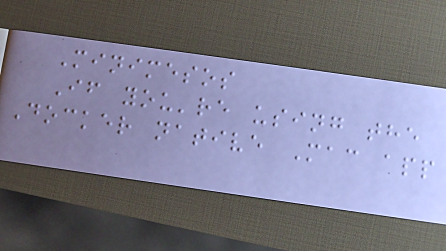Minimesos
If you're using the
Docker native Mac app
